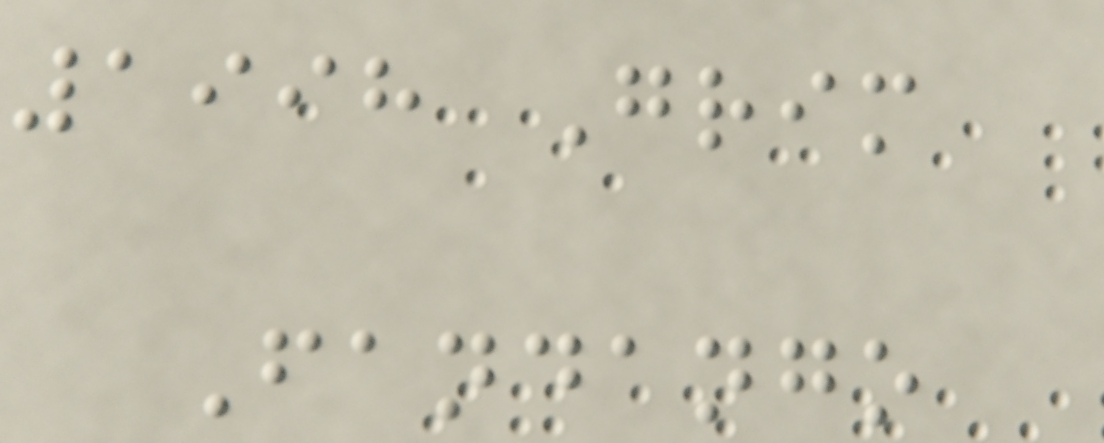1998 Grim
Fandango
